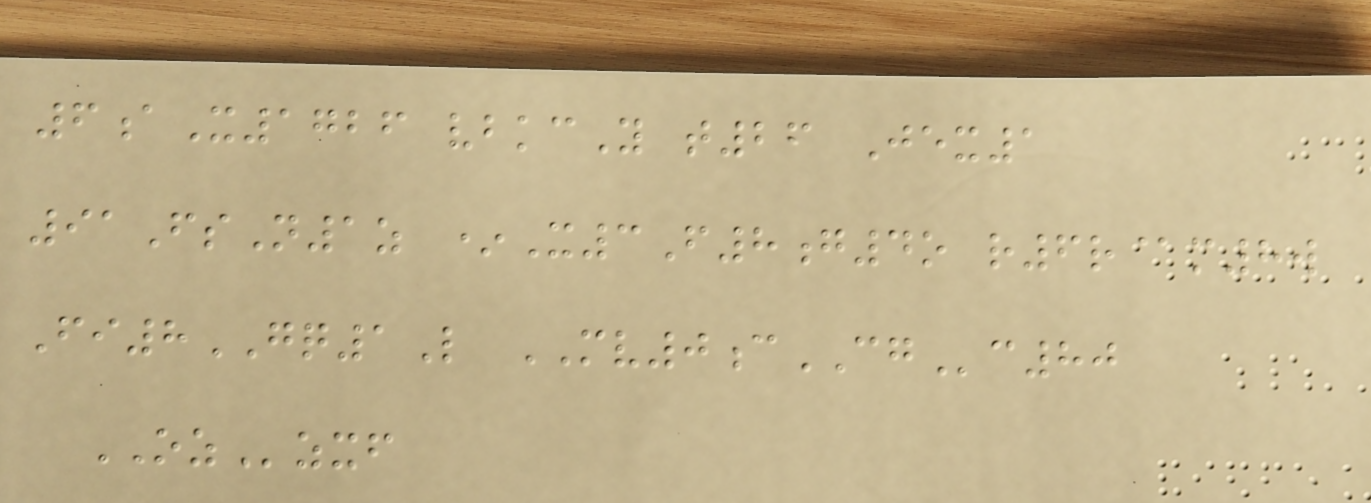6aX1726 vbkcY t26 Jex1
91FsN1z *X3F8g4o r6r@m8w
Fi8GQ1L MV0cCGc80
OZzxf
